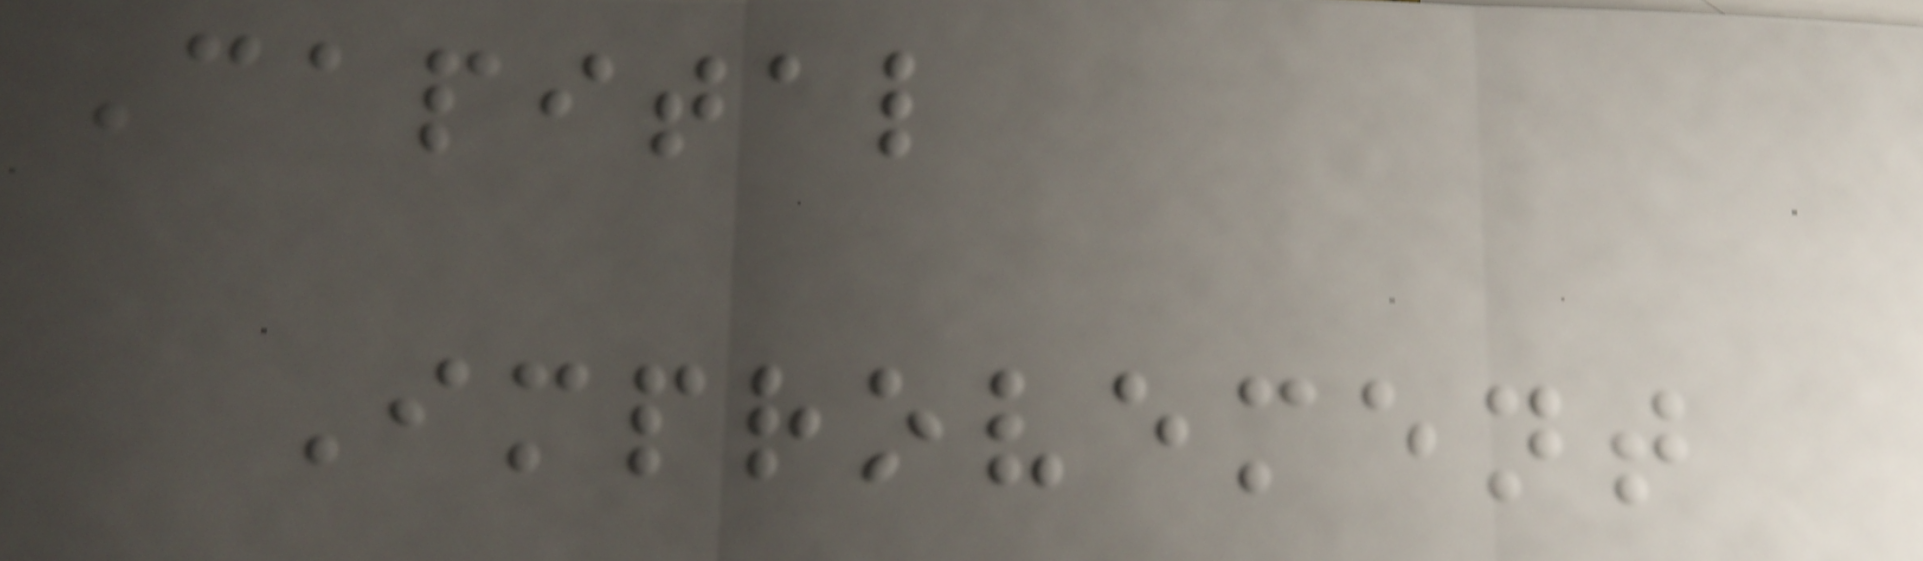Capital
Improvement
